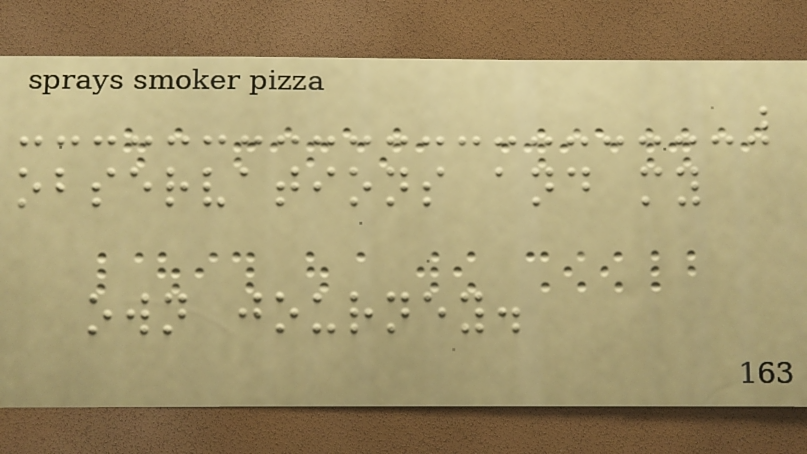observations and my
own journey.
